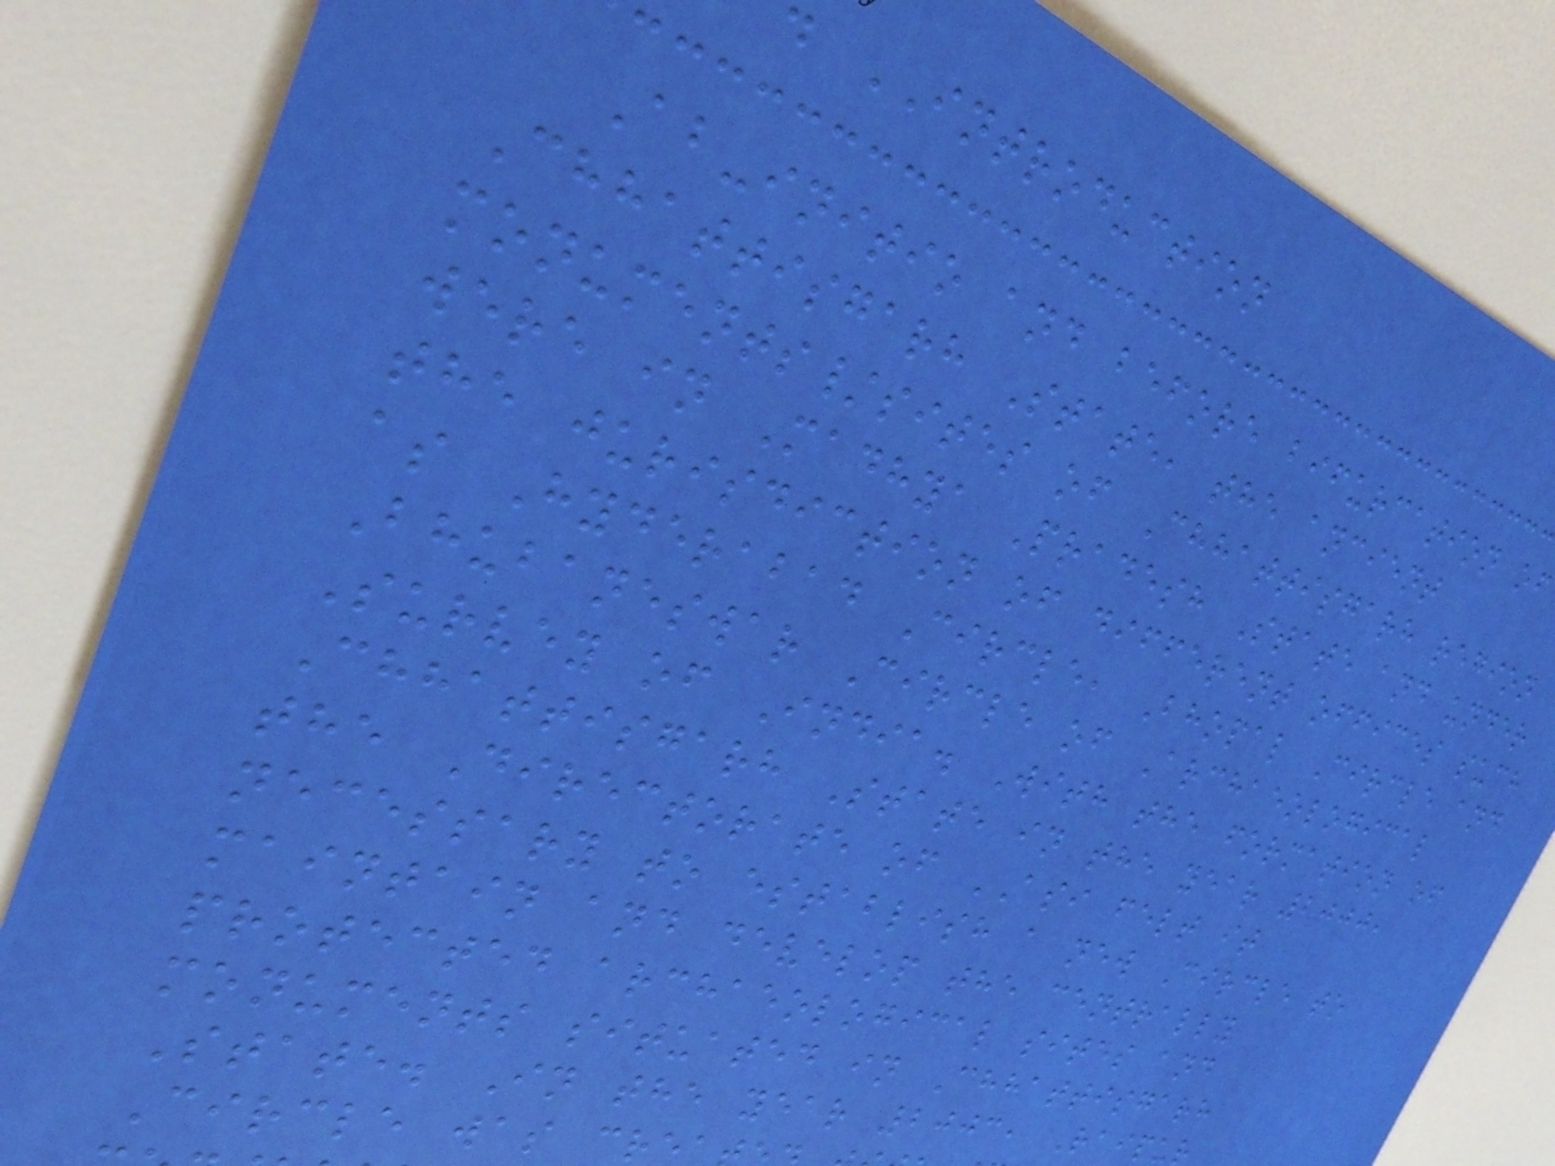INTRODUCTION
Ab-initio and before bifurcation of
Chhattisgarh State, the ancient
monuments/sites of Chhattisgarh region
were in Madhya Pradesh State and under
the jurisdiction of different offices such
as Hyderabad Circle, Bhopal Circle and
Bhubaneswar Circle of Archaeological
Survey of India. With the formation of
Chhattisgarh State in the year 2000,
the Directorate of ASI felt it
necessary to establish a new Circle to
maintain and develop the centrally
protected archaeological sites and
monuments situated in Chhattisgarh
State. In the year 2003, Raipur
Circle was cre
